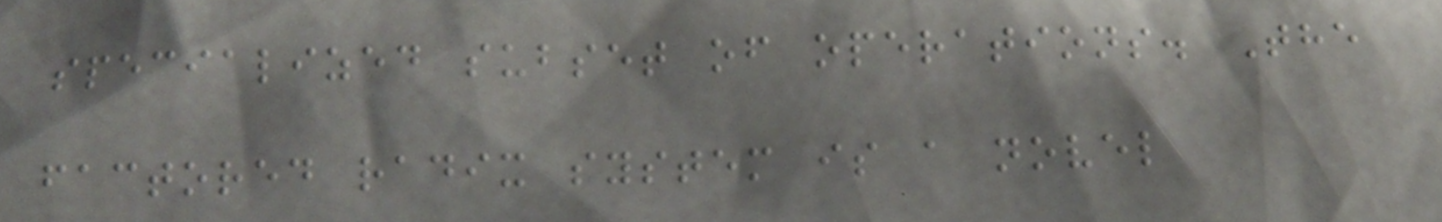specialized subset of operations. The
factored radix system is a novel
